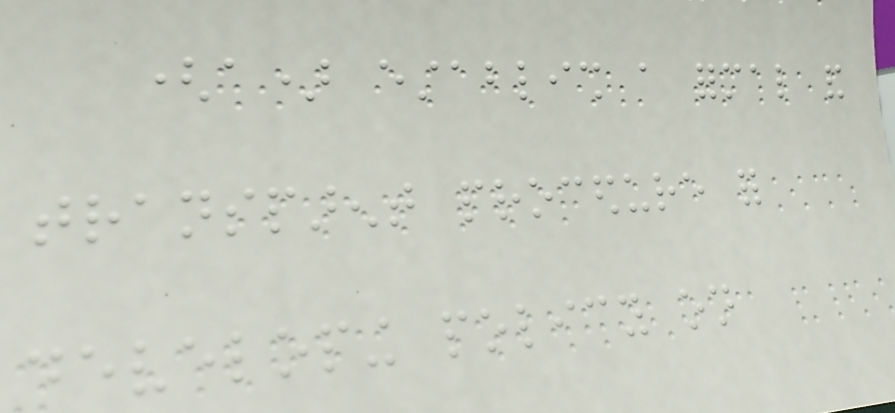(a) establish a formal and
transparent procedure for
developing policy on
